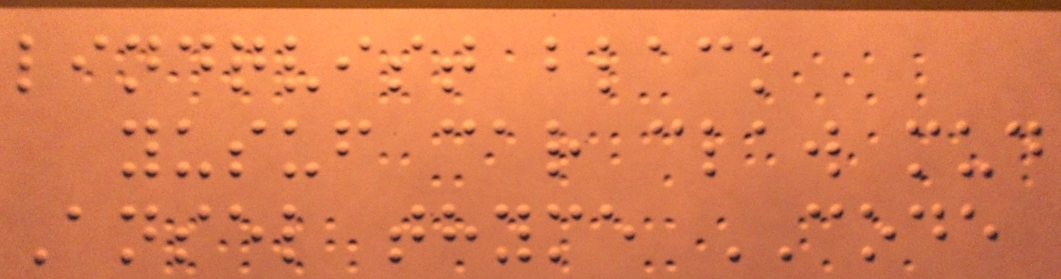lindqvist black
yusuf car claw mud
Ansel thyme CODE
